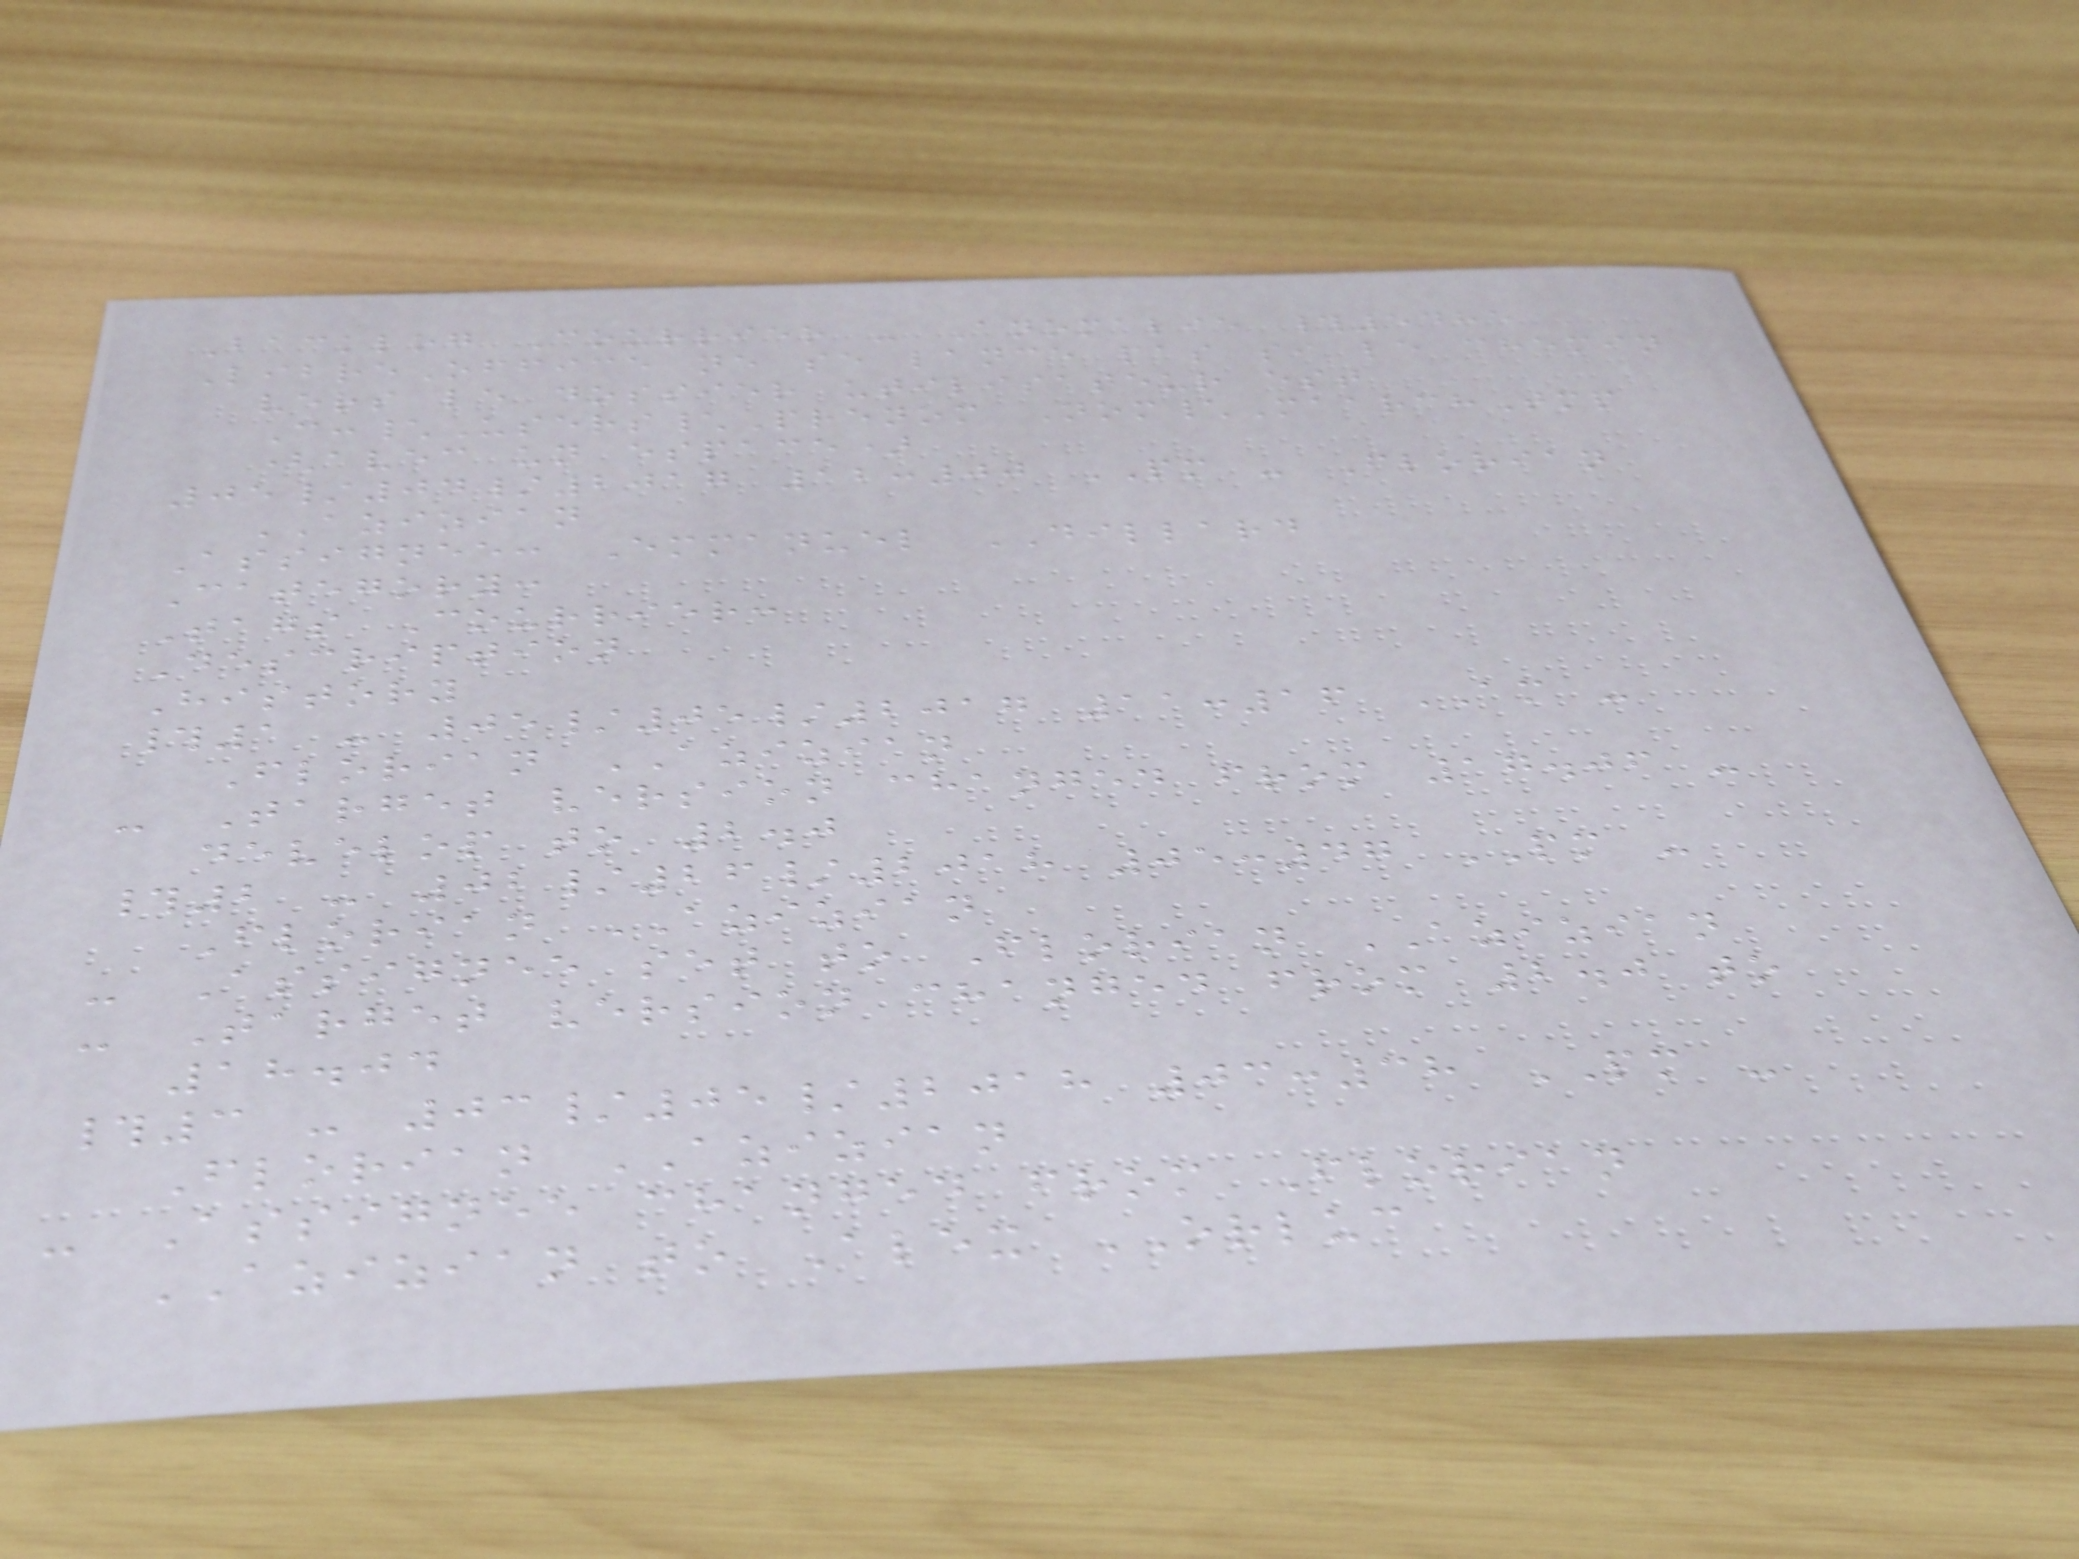Backlog Courrier - Anomalie #5485
LibreOffice ne se lance pas si le chemin
vers le dossier utilisateur est
C:\Users\Prenom Nom\MaarchTmp
(avec un espace)
05/04/2017 12:00 PM - Florian
AZIZIAN
Assignee: Emmanuel DILLARD
Category:
Tags Courrier:
Description
History
#1 - 05/05/2017 11:16 AM -
Florian AZIZIAN
- Target version changed from 17.06 -
develop to 2.0
#2 - 02/26/2018 05:47 PM -
Florian AZIZIAN
- Assignee set to Florian AZIZIAN
- Target version changed from 2.0 to
18.04
#3 - 03/05/2018 03:38 PM -
Florian AZIZIAN
- Assignee changed from Florian
AZIZIAN to Alex ORLUC
